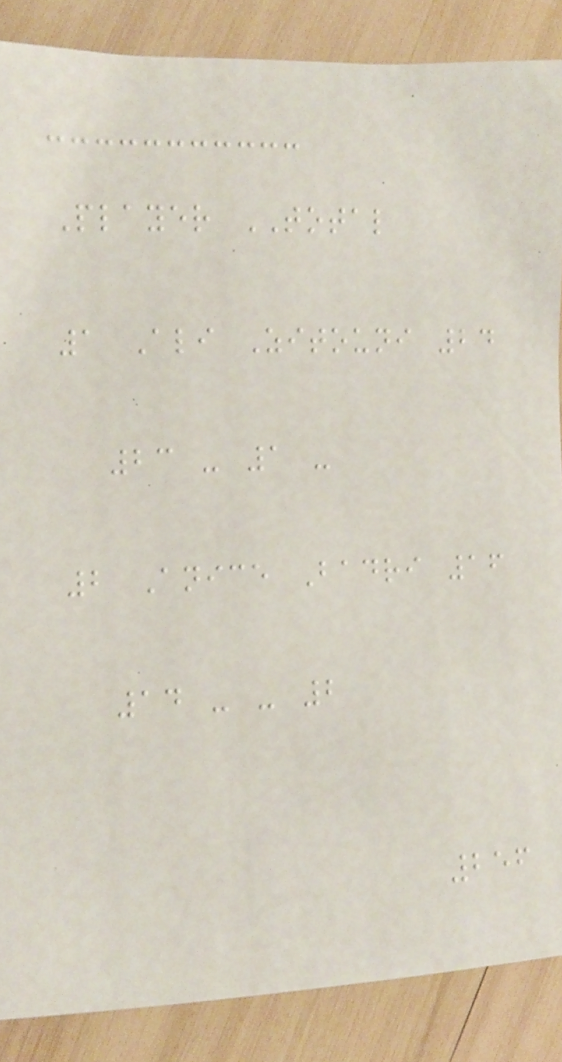Player TOTAL
1 Ali Zitouni 24
23 - 1 -
2 Anice Badri 16
14 - - 2
256
